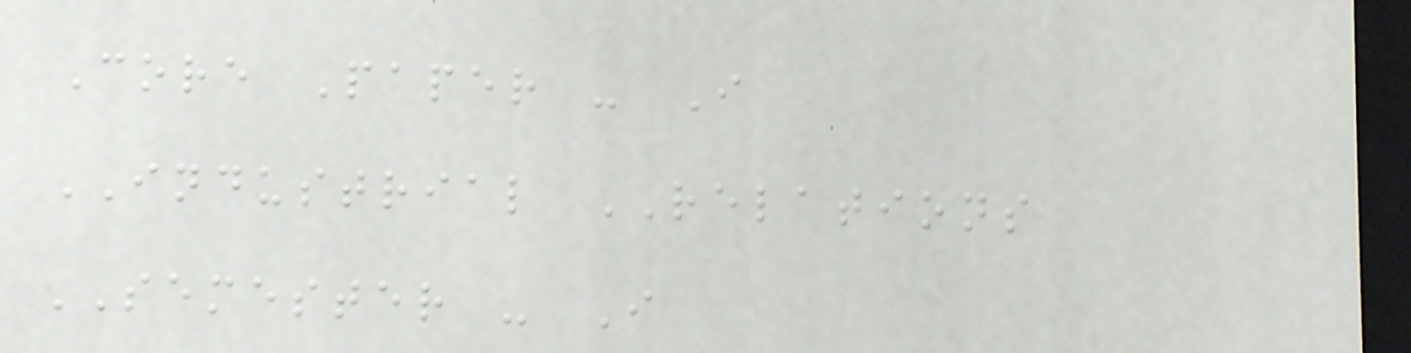Core Paper - I
INDUSTRIAL RELATIONS
SEMESTER - I
